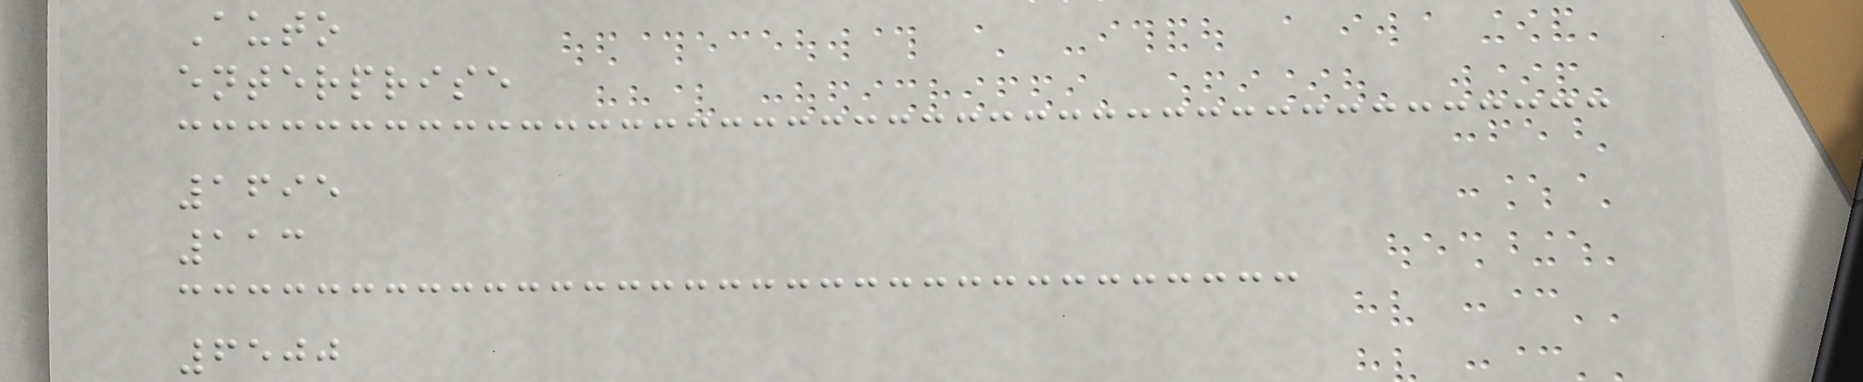Auto
enterprise
1695
113
6500
